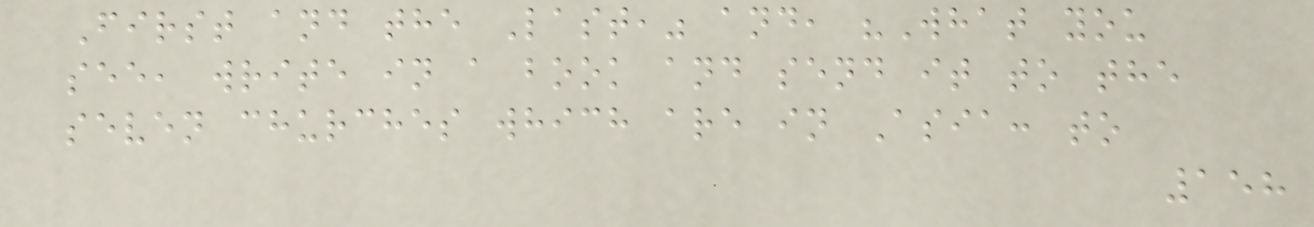First and the Last," and, "What you
see, write in a book and send it to the
seven churches which are in Asia: to
158
